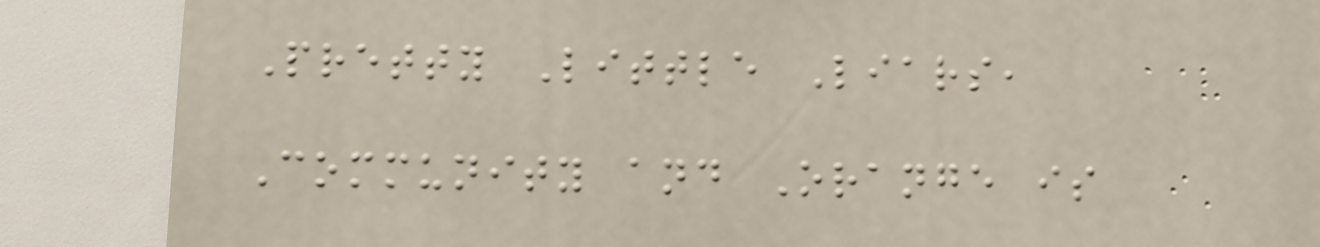Pretty Little Liars,
Community and Orange is
